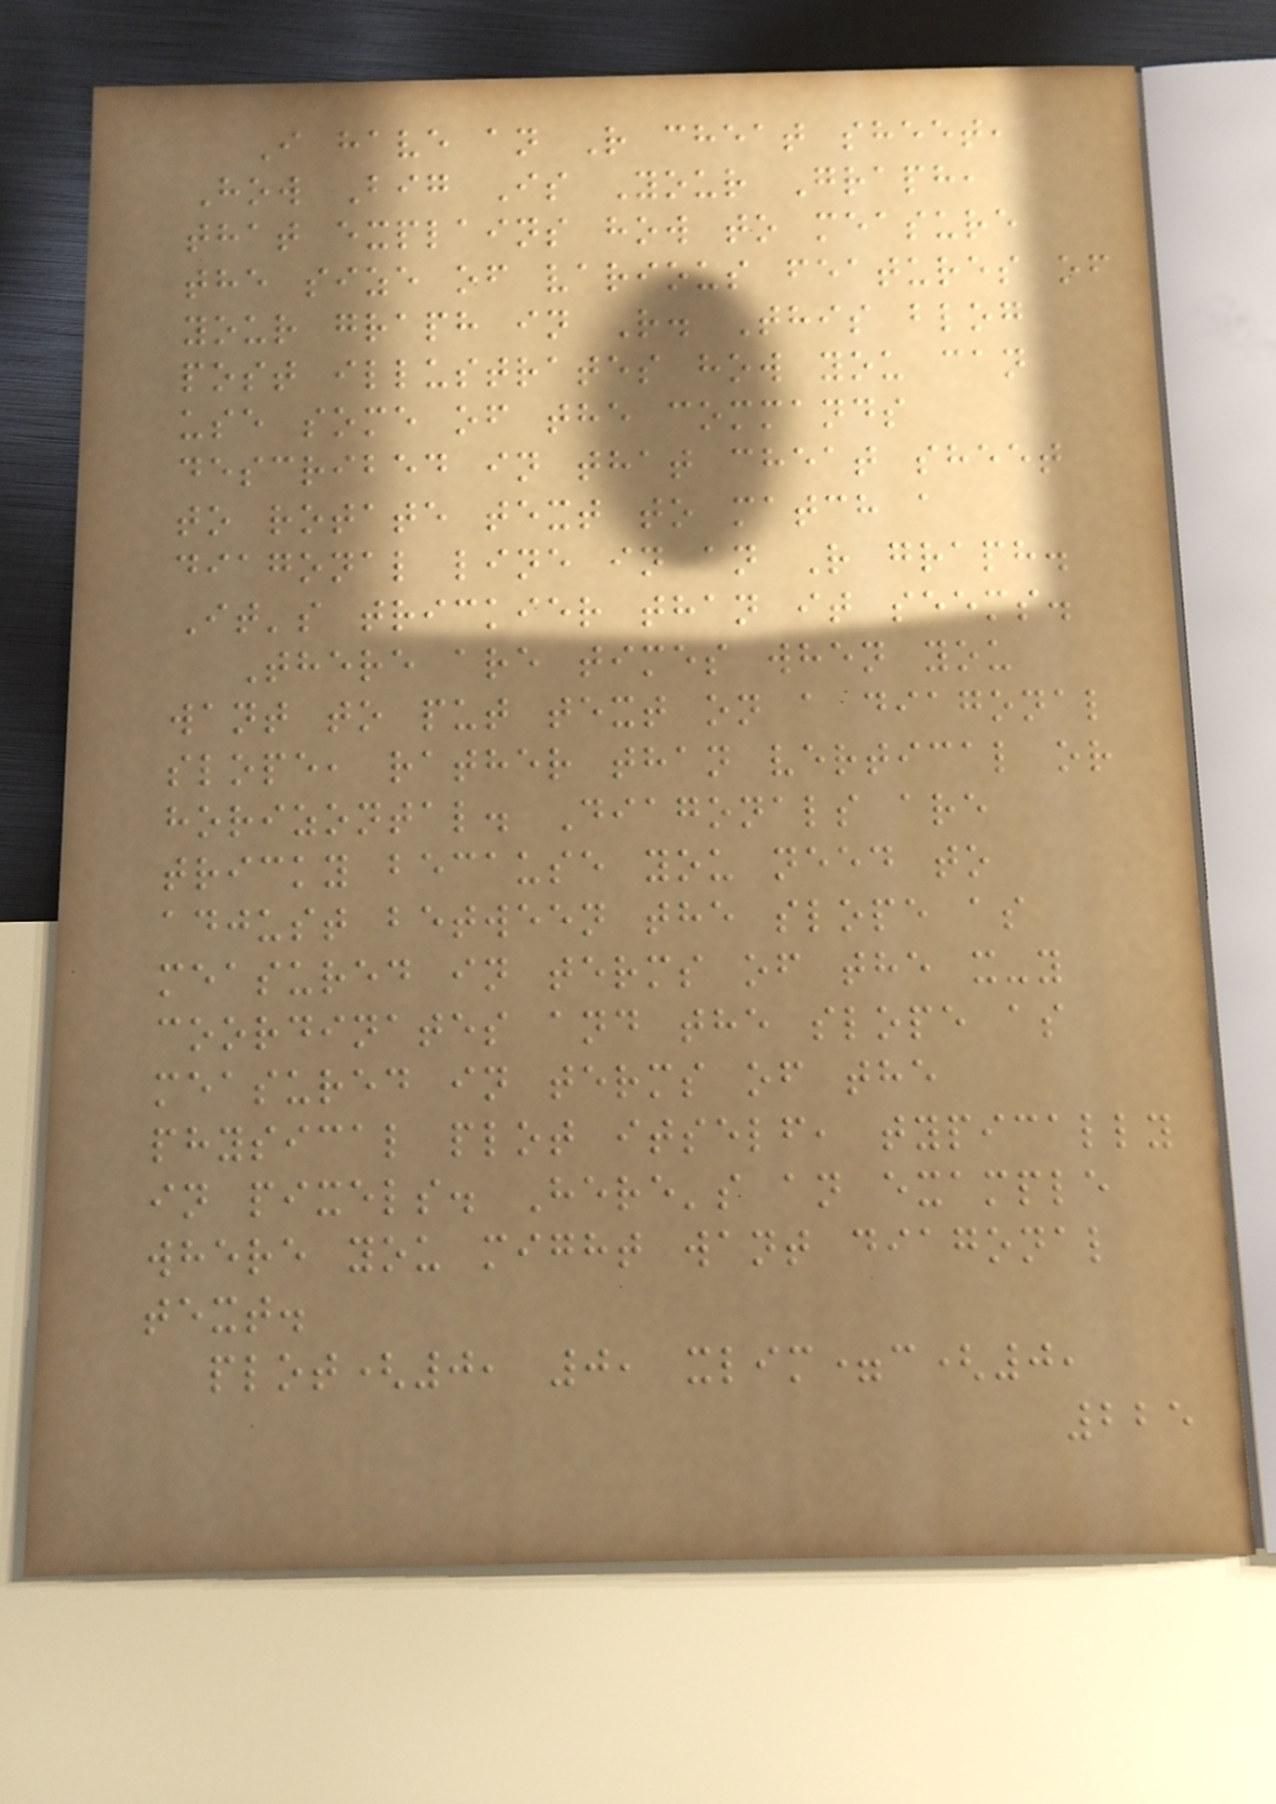I have an R cheat sheet,
How Big Is Your Graph,
that explains how to measure
the size of various features of
your graph in R. This blog
post illustrates how you can
use some of the commands
described in that cheat sheet
to rotate text to match a
diagonal line in an R graph.
It's trickier than it seems.
There are times when you
want to put text on a diagonal
slope, rather than vertical or
horizontal. Diagonals are
tricky because you need to
adjust between the slope as
measured in terms of the x-y
coordinates and the slope as
measured in terms of the
physical plot itself, typically
in pixels. Here's an example
where you might want diagonal
text.
plot(0, 0, xlim=c(0,
225
